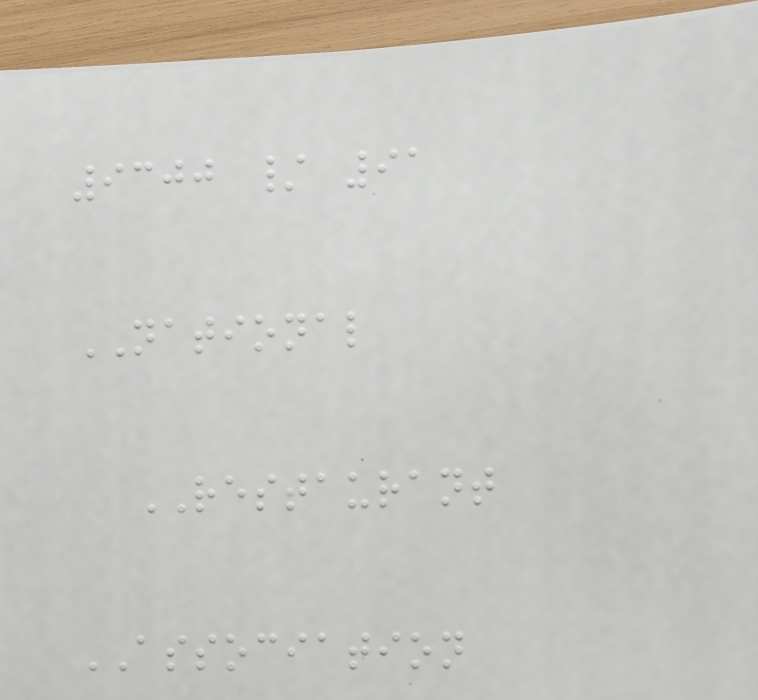9300 / 91
NATIONAL
RESTAURANT
ASSOCIATION
